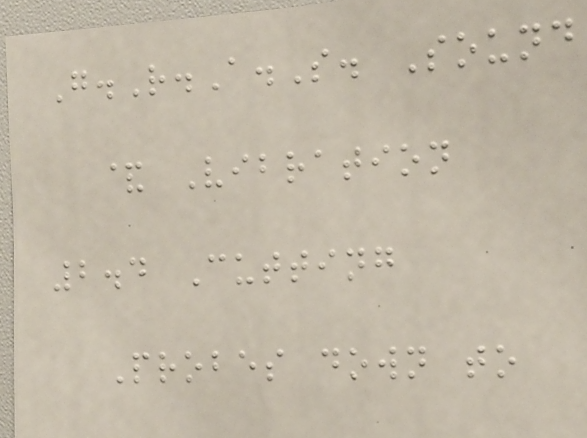G.R.A.S. Sound
& Vibration
2.4 Cutting
Probes down to
